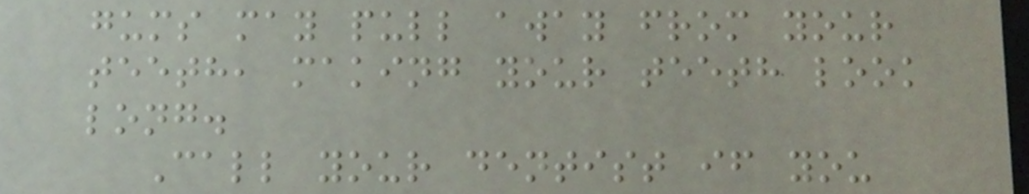gums may pull away from your
teeth, making your teeth look
long.
Call your dentist if you
